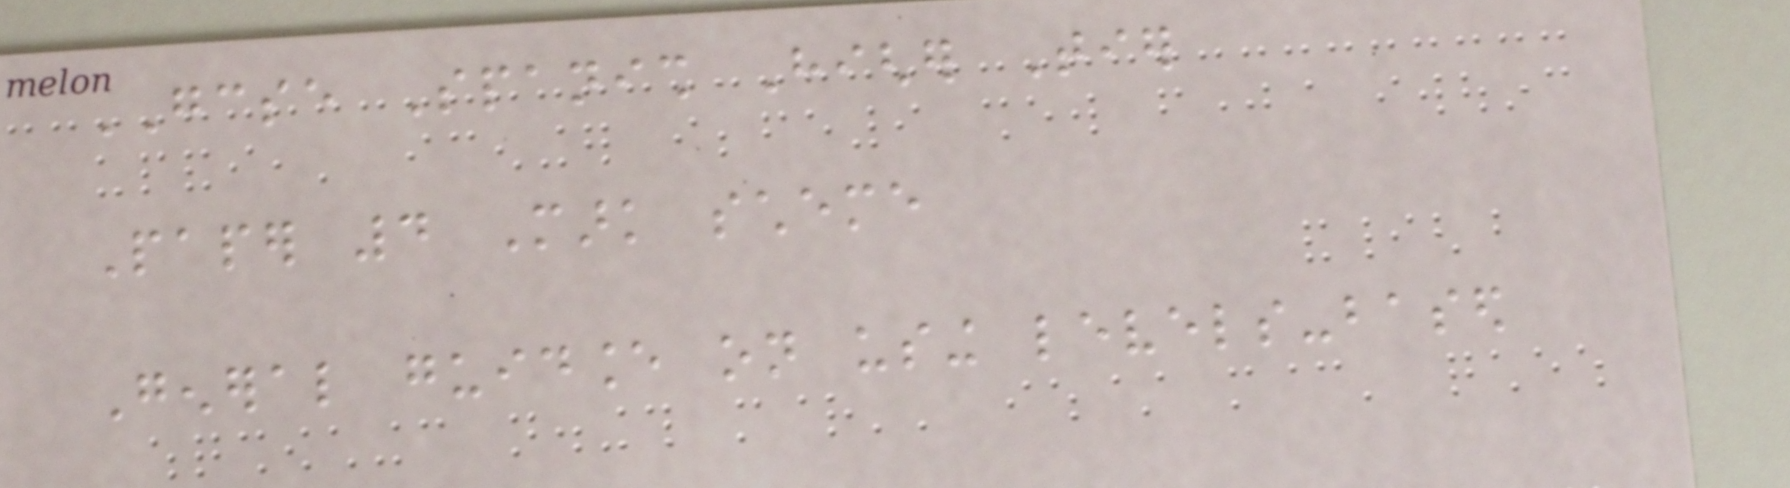GCSE Spanish Higher Tier
Paper 4 Mark scheme
General guidance on using levels-based
